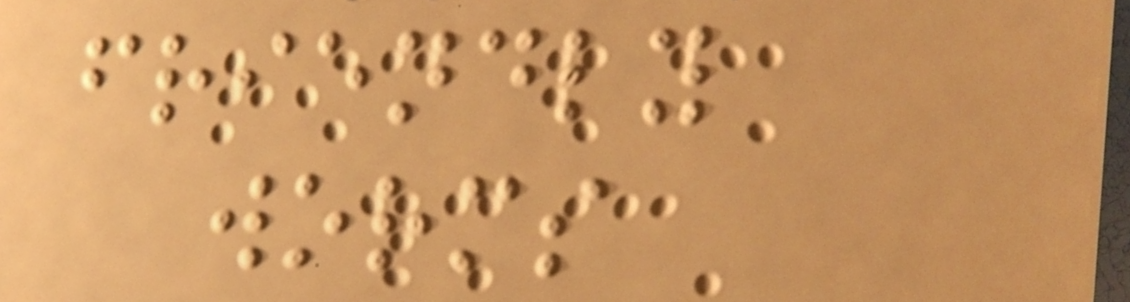friendly
worms
